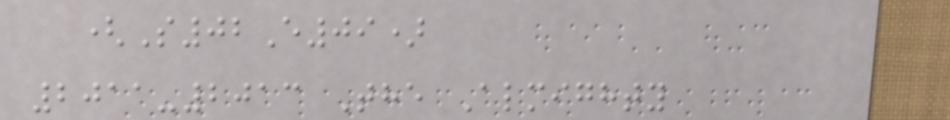(S02E09)
2011-2013 The Almighty
